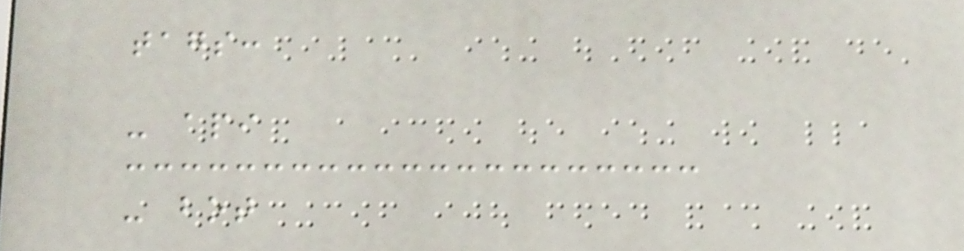tags:
- api
- bot
